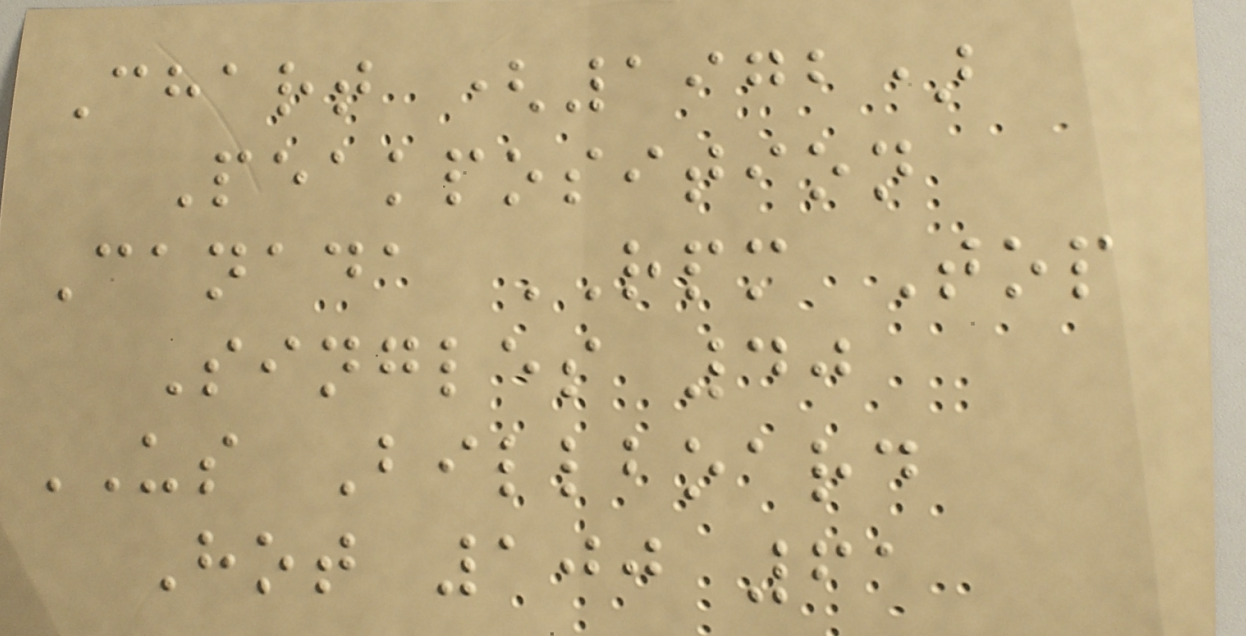Chart (1972)
Peakposition
Canada RPM Top
Singles 40
US Billboard
Hot 100 61
